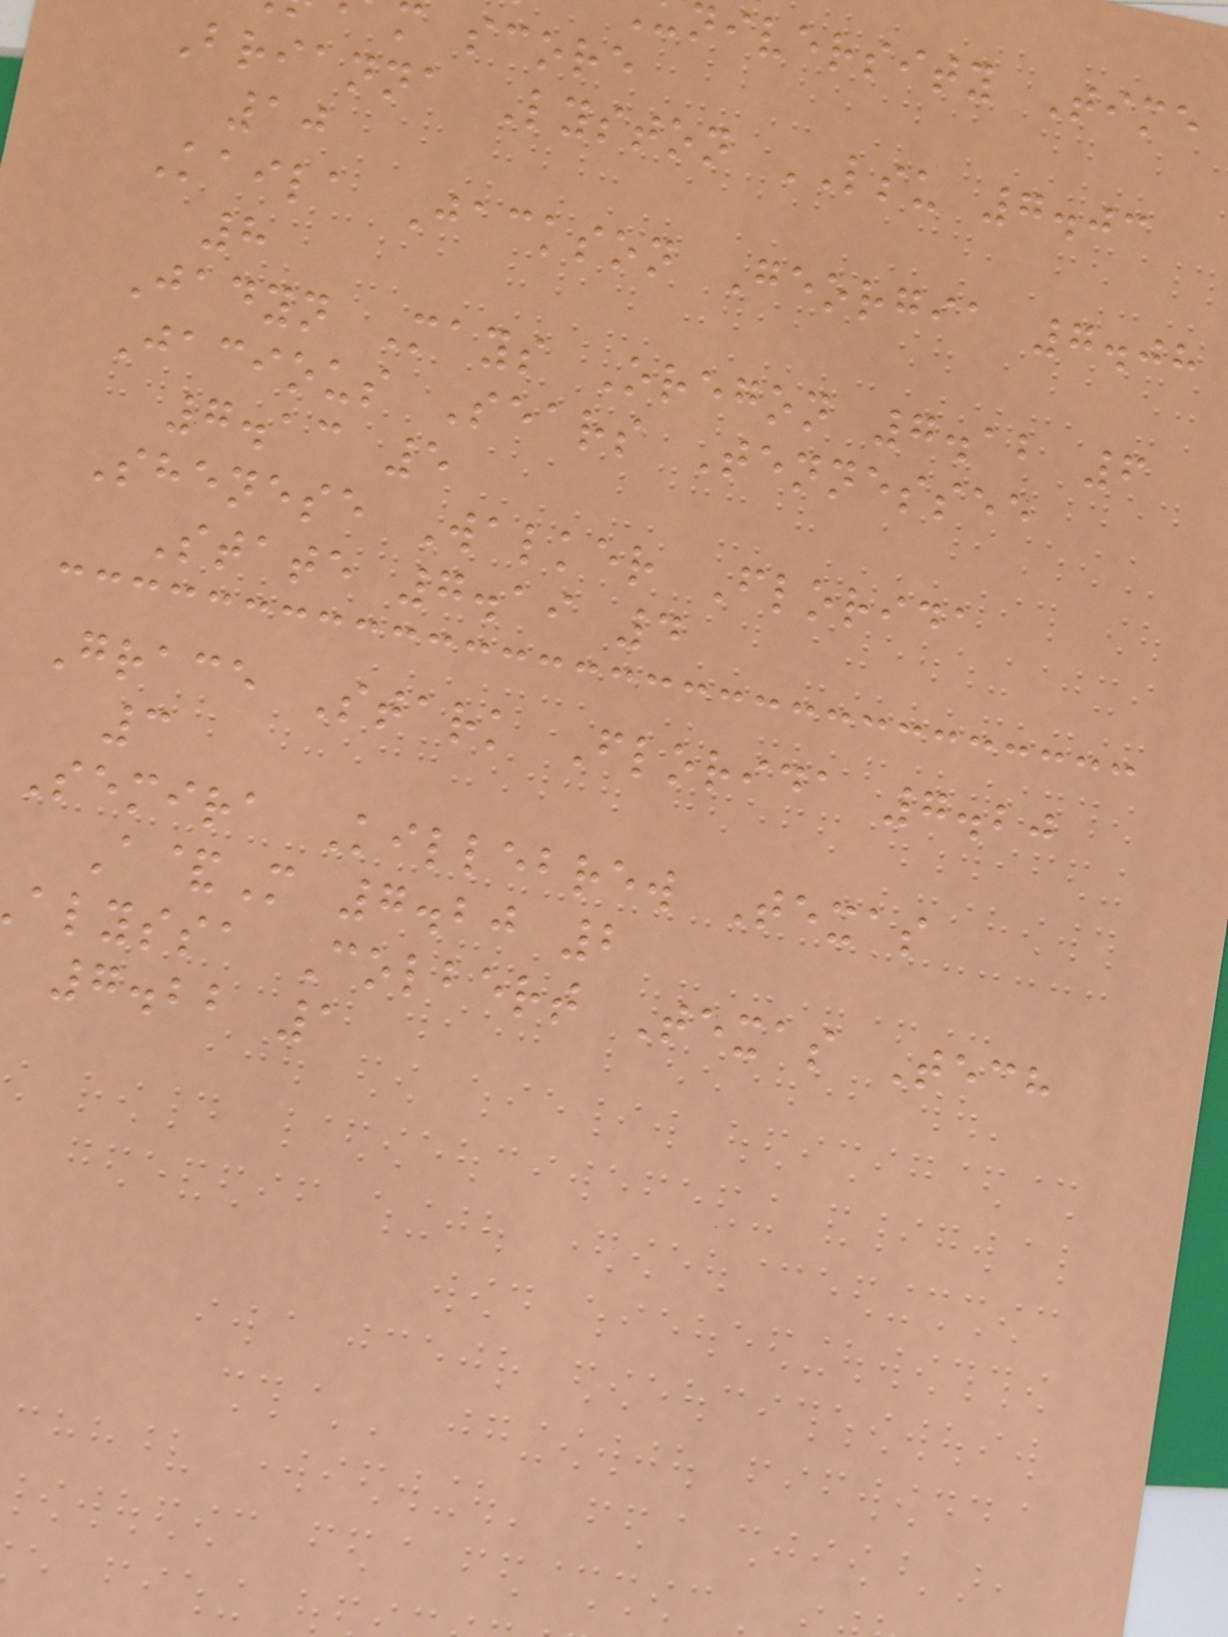niversity Time
score
Brianna Lyston LSU 7.03
10
Kaila Jackson Georgia 7.08
8
Jadyn Mays Oregon 7.12 6
Jacious Sears Tennessee
7.13 5
Shenese Walker Florida
State 7.19 4
Grace Stark Florida 7.20
3
Semira Killebrew Texas
A&M 7.20 2
alyssa Colbert Texas Tech
7.22 1
